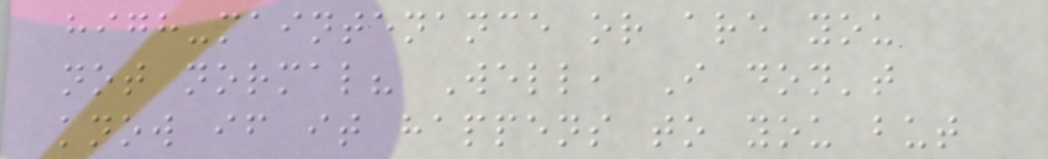high-maintenance or are you
not normal? Well, I don't
know if it happens to you but
